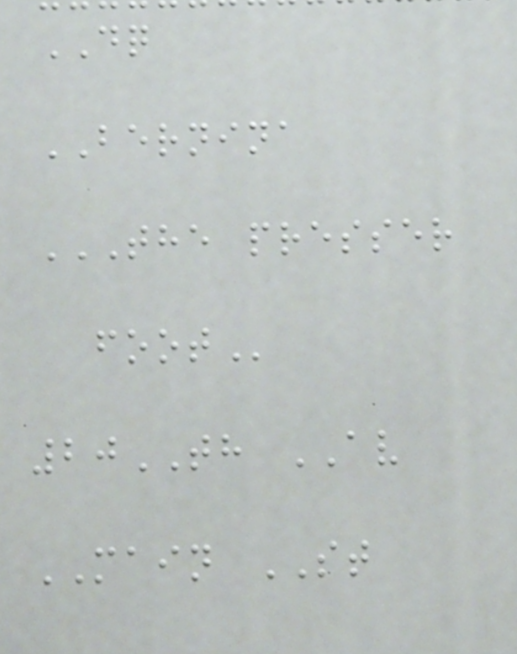DQ
BERNINA
THE PRESSER
FOOT
20TH AV
MAIN ST
